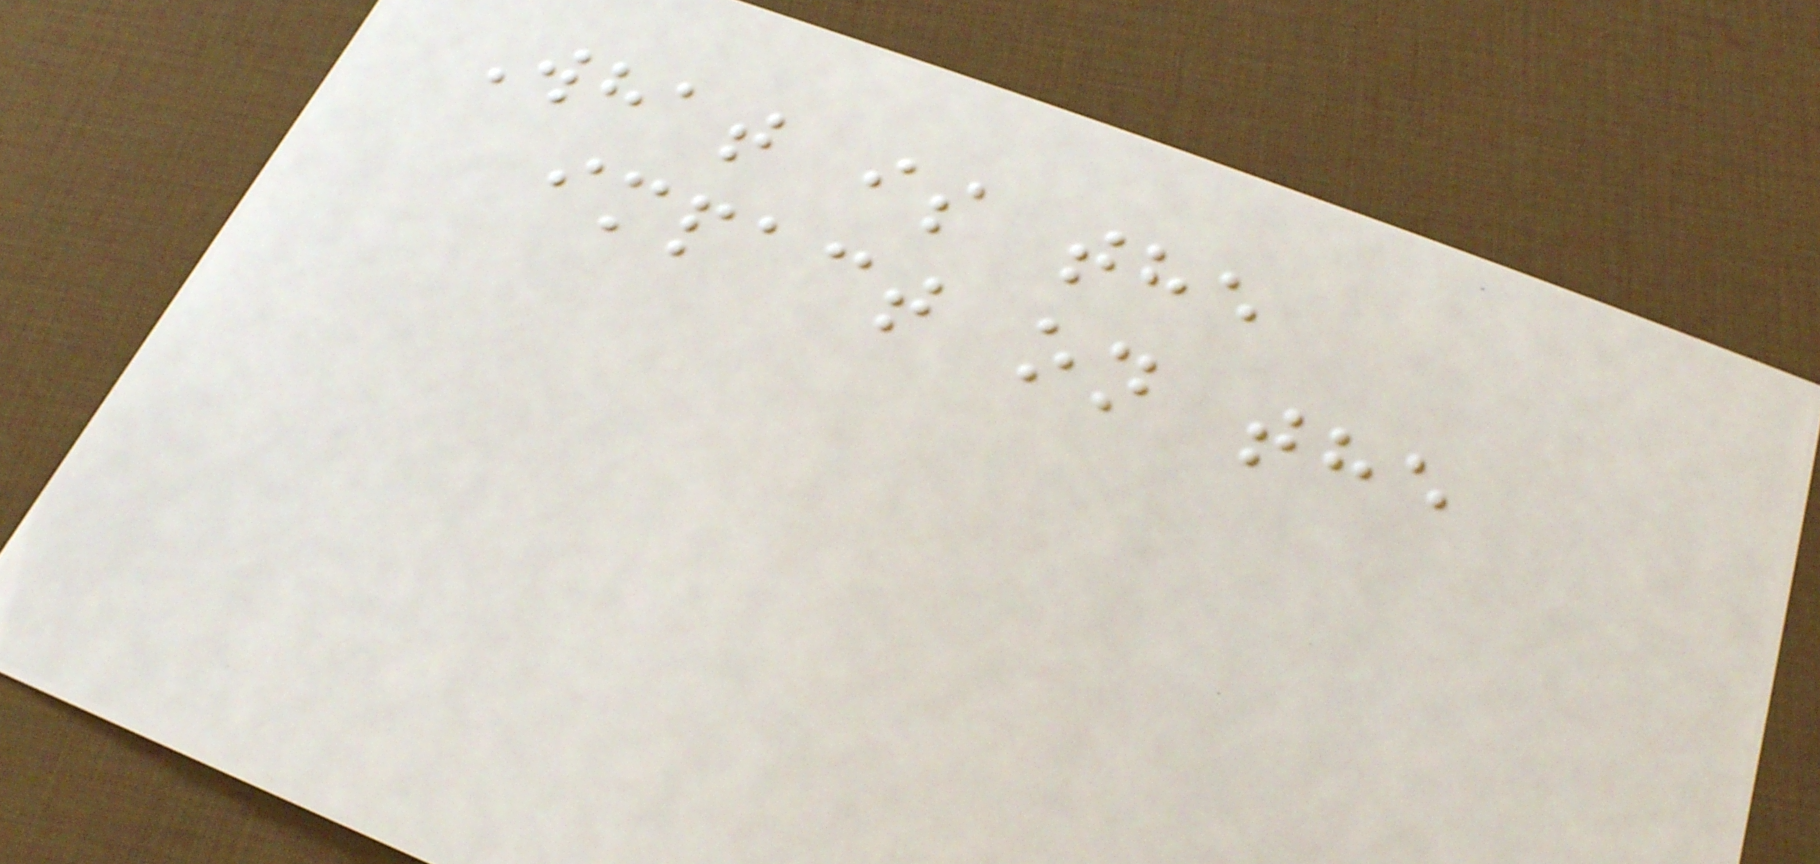What is the
impact on the
